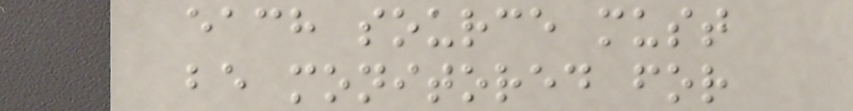each source must
be monitored for
